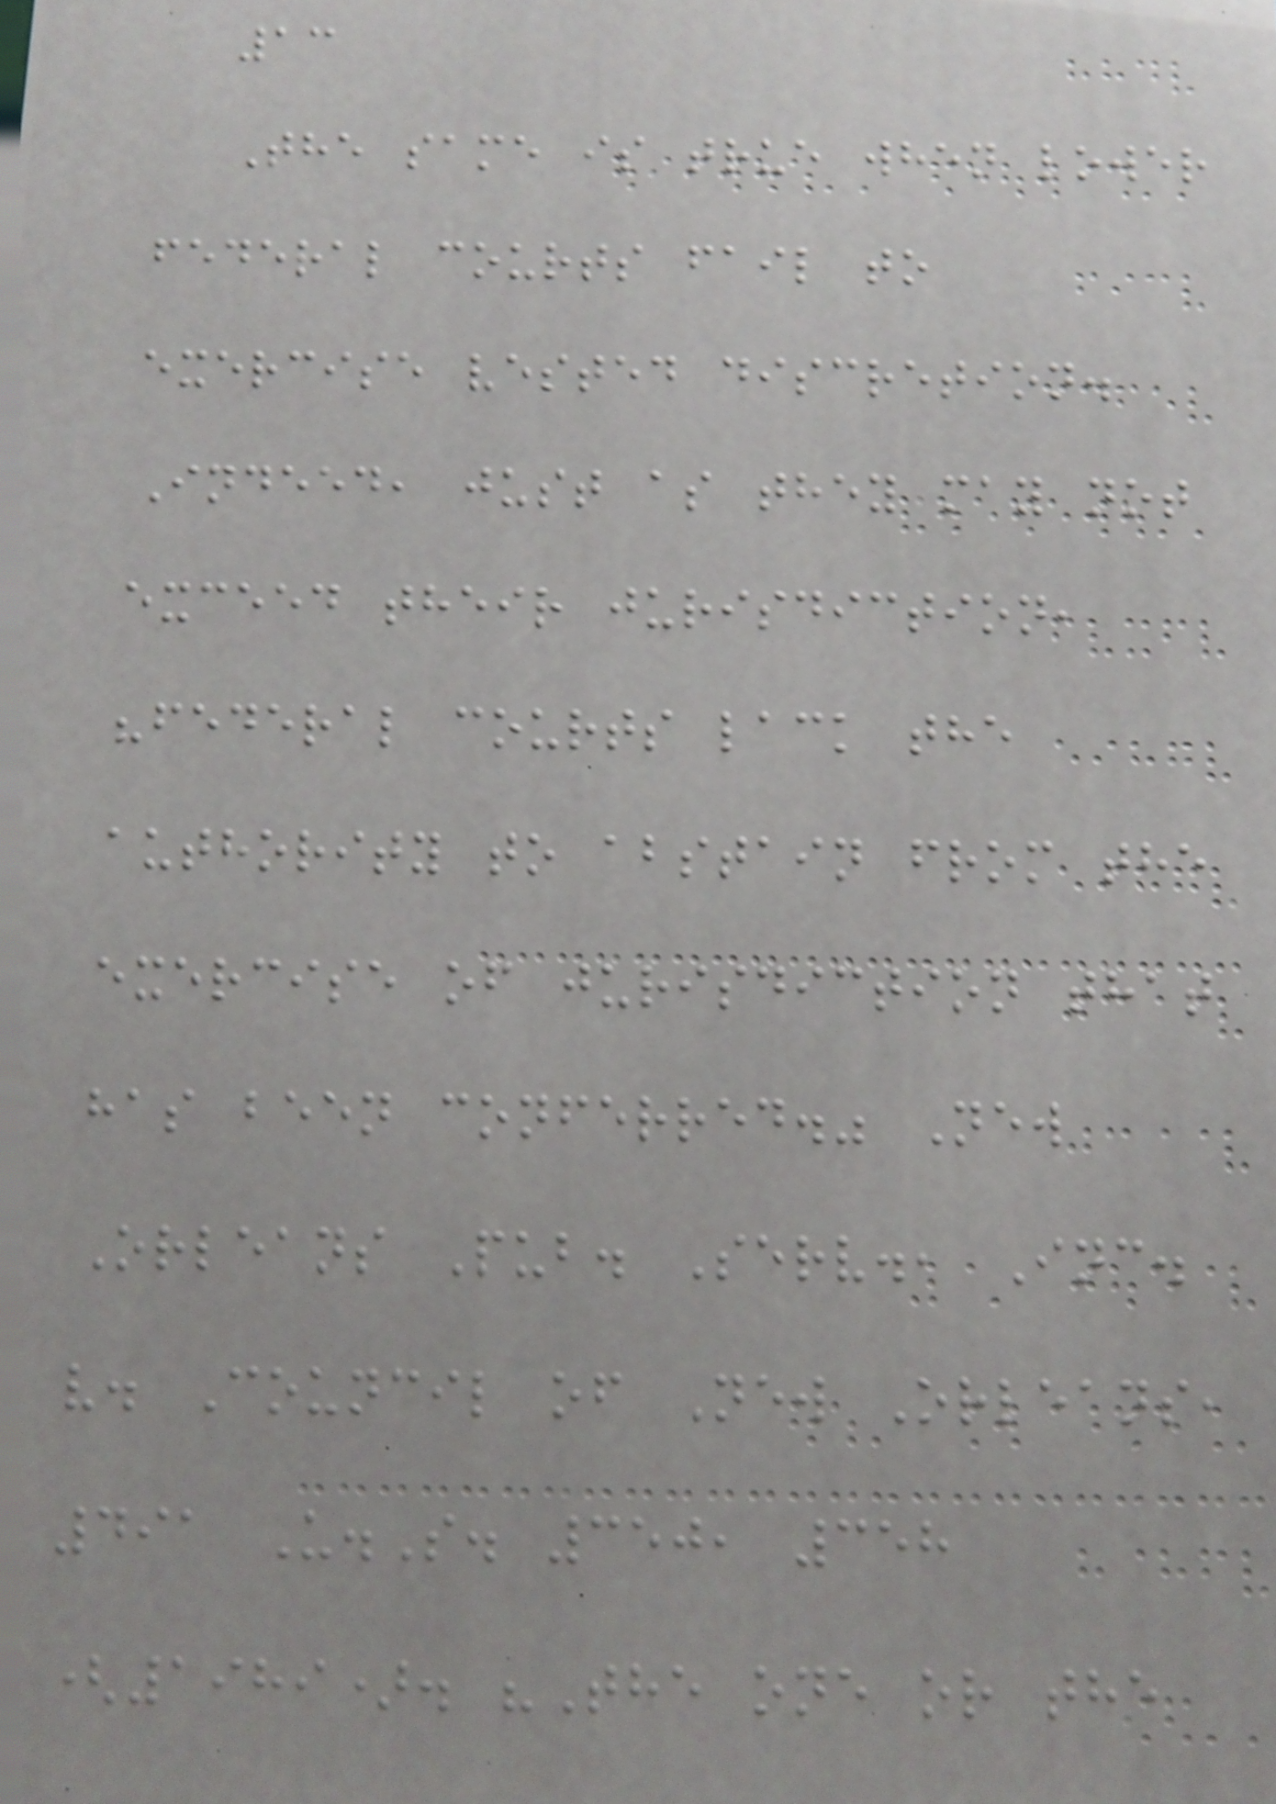13
The same is true when lower
federal courts fail to
exercise vested discretion.
Indeed, just as they may not
exceed their jurisdiction,
"federal courts lack the
authority to abstain from the
exercise of jurisdiction that
has been conferred." New
Orleans Pub. Serv., Inc.
v. Council of New Orleans,
491 U.S. 350, 358
(1989). "The one or the
